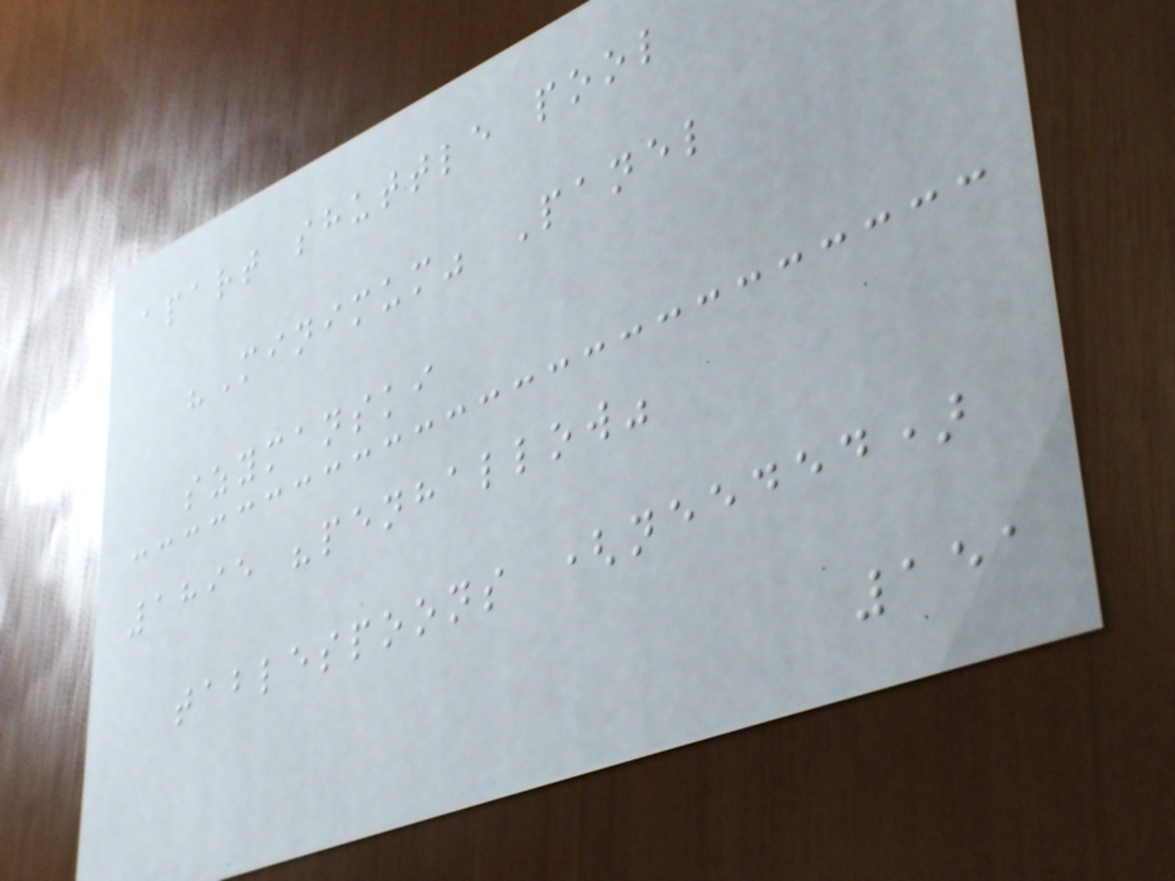apart shuttle pool
"Minimum" Panel
szymanski
1895 "penhallow"
tablespoons (needed)
151
